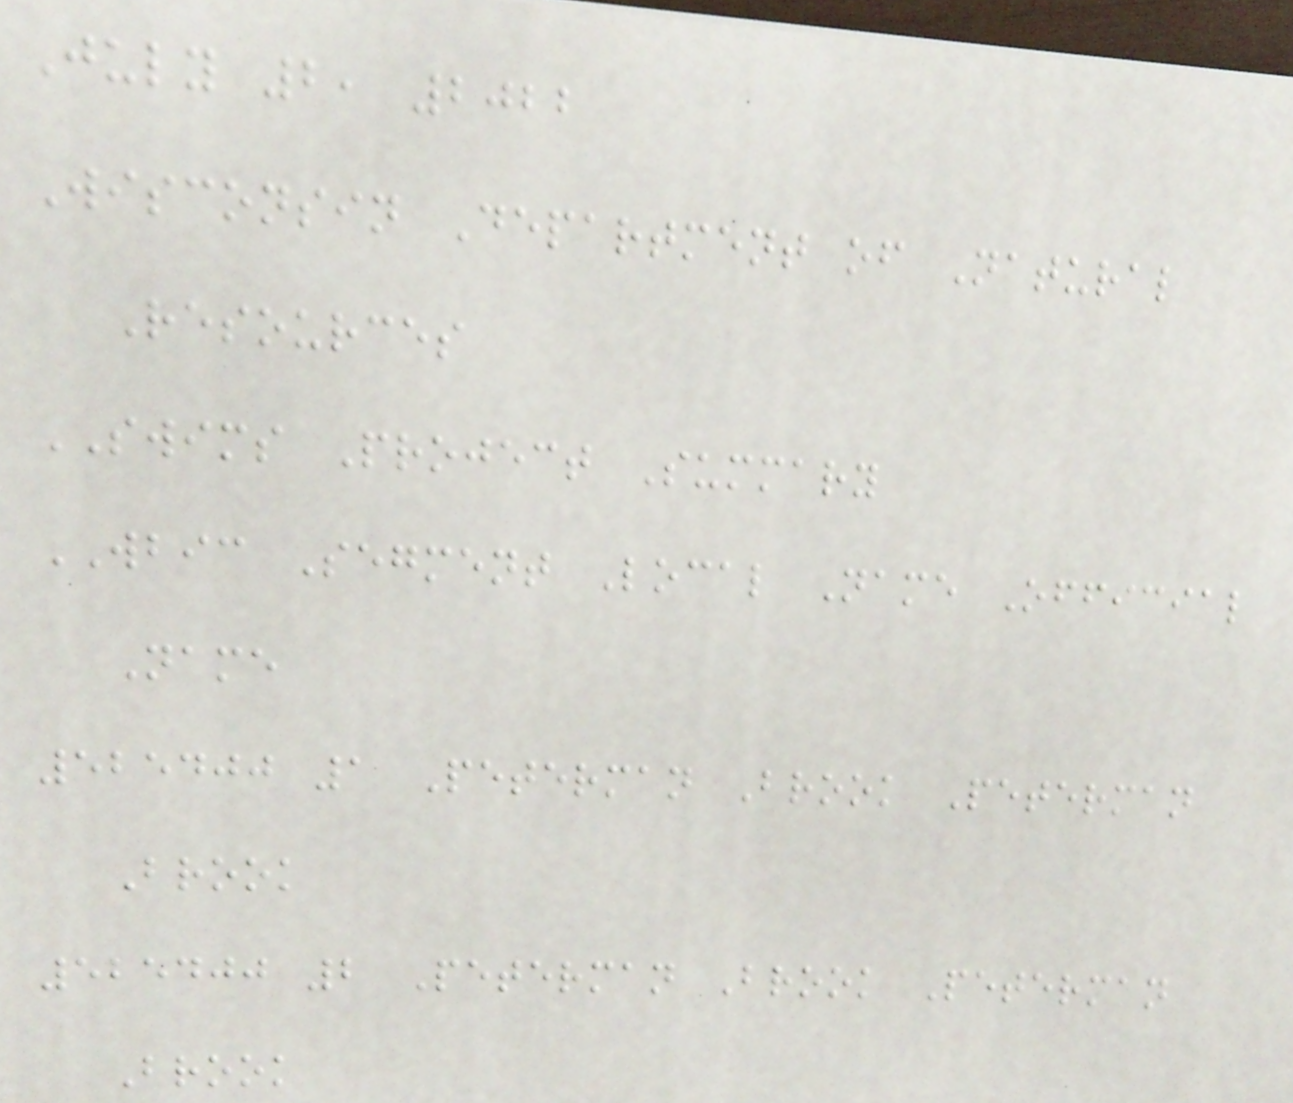July 2, 2022
Wisconsin Department of Natural
Resources
SWIMS Project Summary
WBIC Segment Local Name Official
Name
525400 1 Peterman Brook Peterman
Brook
525400 2 Peterman Brook Peterman
Brook
